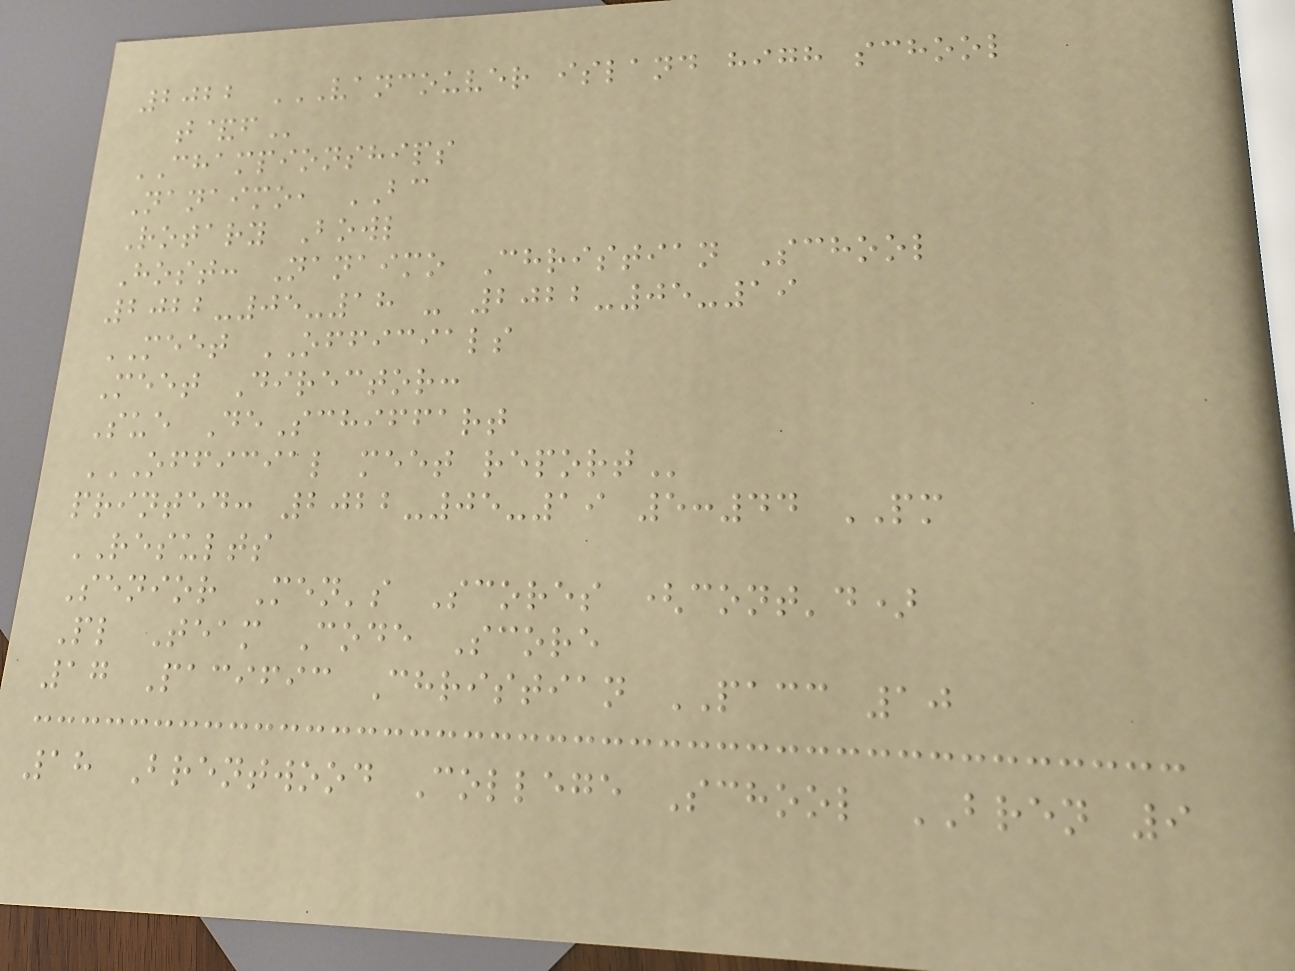2022 VANCOUVER ISLAND HIGH SCHOOL
T&F
CHAMPIONSHIPS
Nanaimo, BC
Rotary Bowl
Host: Nanaimo Christian School
2022-05-18 - 2022-05-19
MEET OFFICIALS
Meet Director:
Sue DeSchiffart
OFFICIAL MEET REPORT
printed: 2022-05-19 5:44 PM
RESULTS
Senior Men's Scores (cont'd)
Pl Team Code Score
17 Pacific Christian PACC 10
18 Brentwood College School BREN 9
